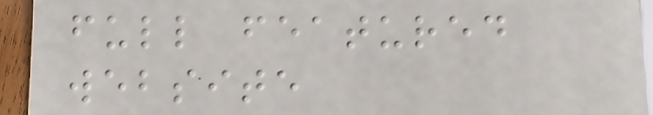full featured
website
